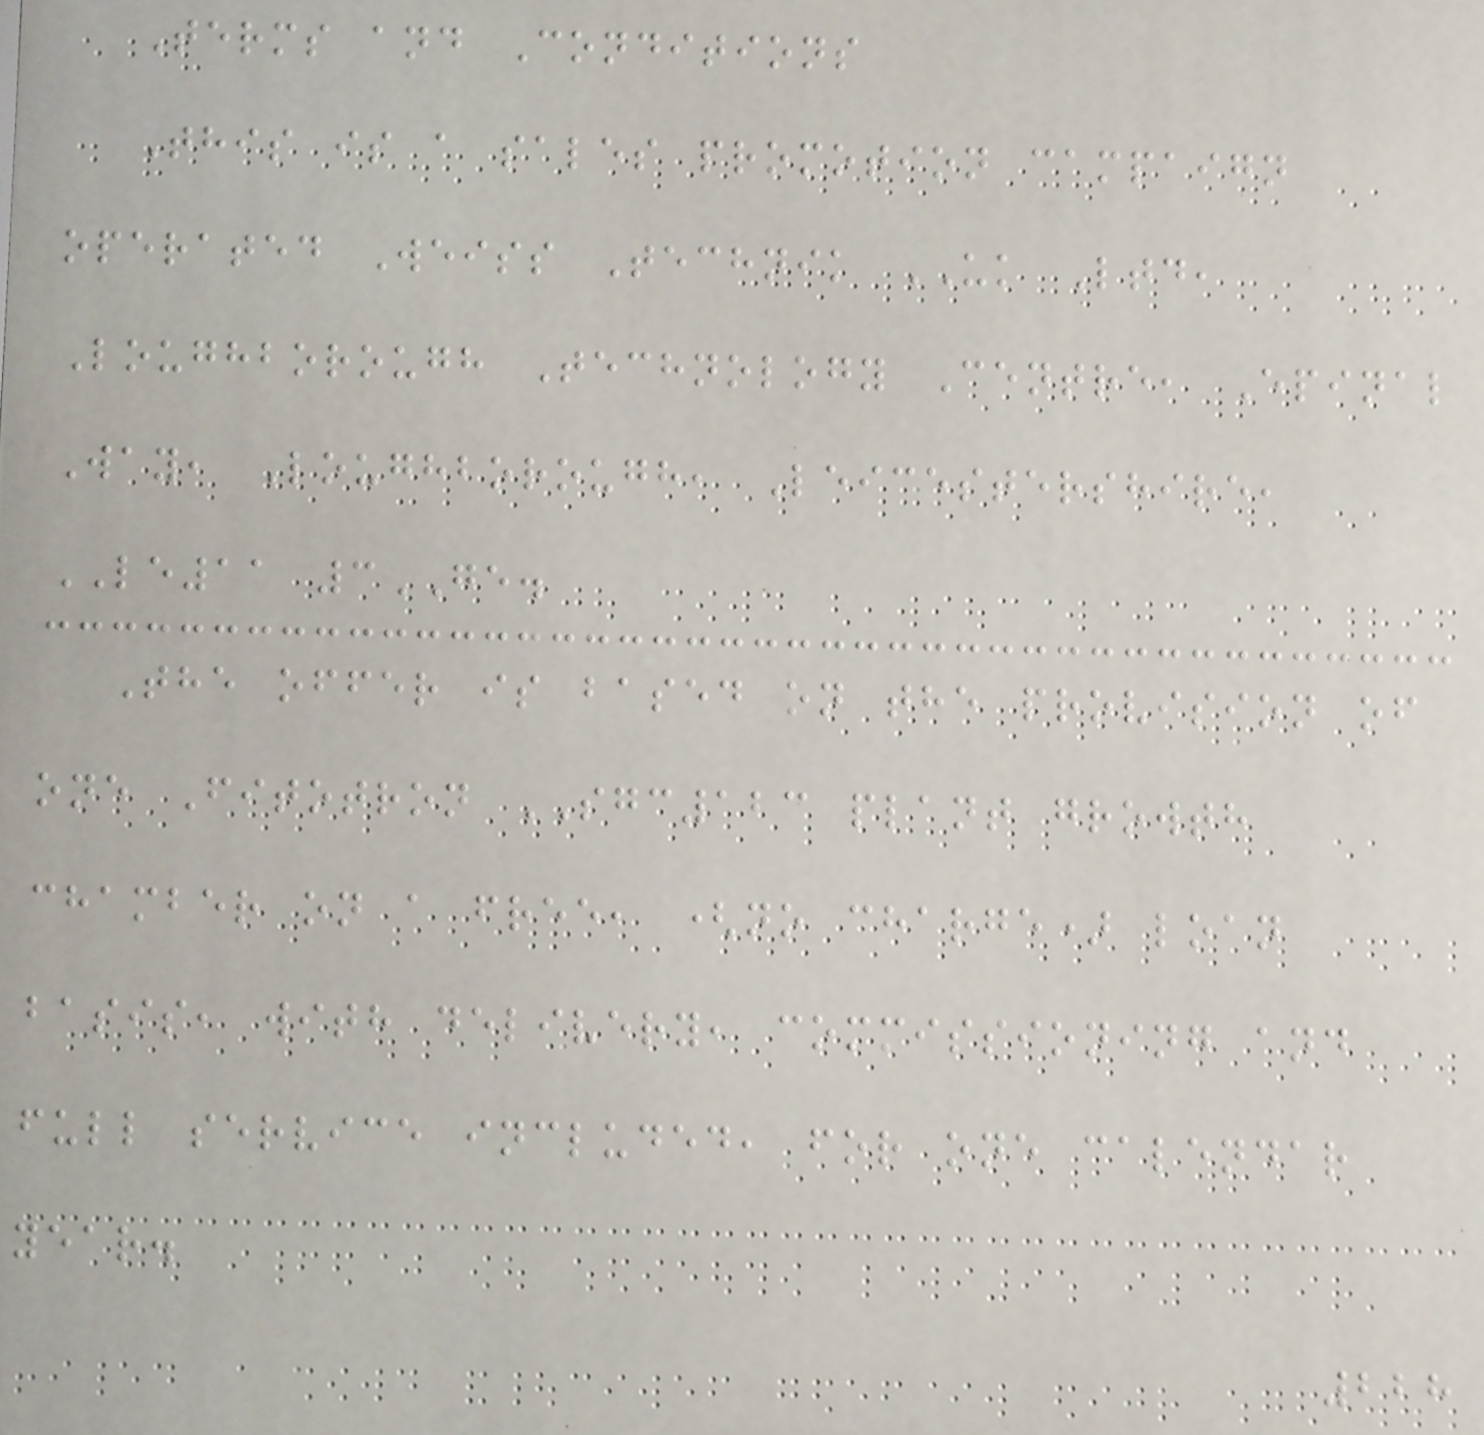Terms and Conditions
This is a sales promotion campaign
operated Weiss Technik UK Ltd,
Loughborough Technology Centre, Epinal
Way, Loughborough, Leicestershire,
LE11 3GE.
The offer is based on the provision of
one Fitotron SGC123 plant growth
chamber on a free, (no charge) loan
basis, with delivery, commissioning and
full service included, for one calendar
year.
228
